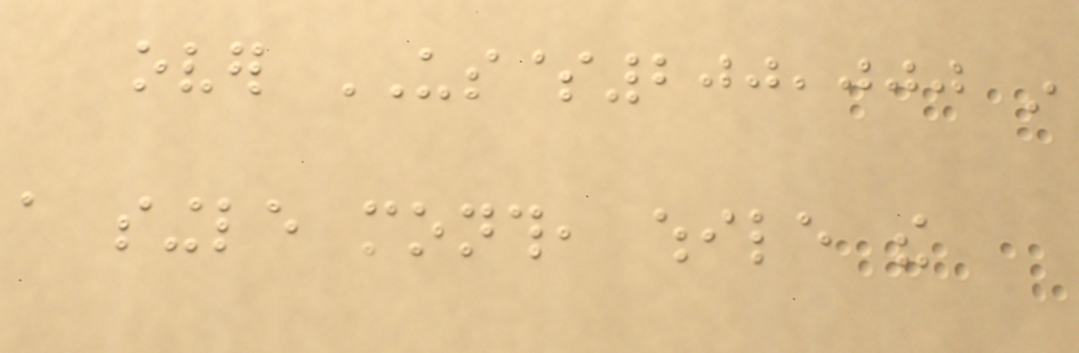over US$200,000 in
a single month, while the
